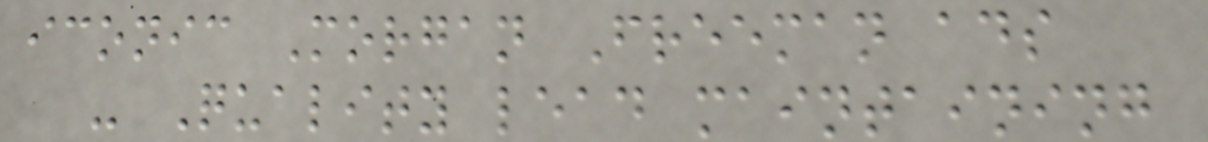iconic Morgan Freeman ads
- Quality lead maintaining
